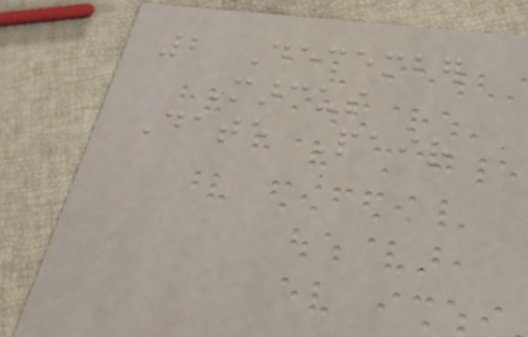2 December
Marcus
Date Pair
